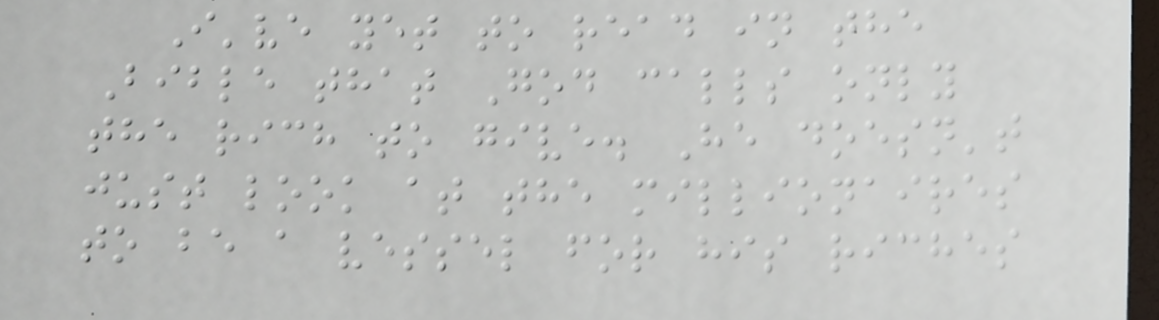I've yet to read in the
Bible that God calls only
the rich to give. He doesn't
just look at the millionaires
to be a vessel for his riches
